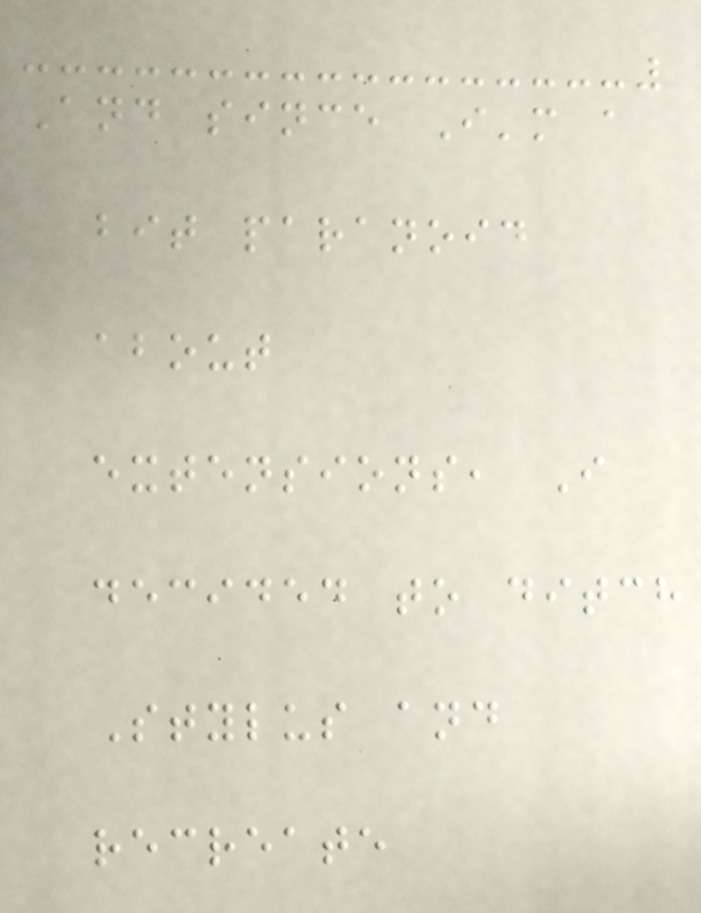And since I'm a
bit paranoid
about
extensions, I
decided to ditch
Stylus and
recreate
